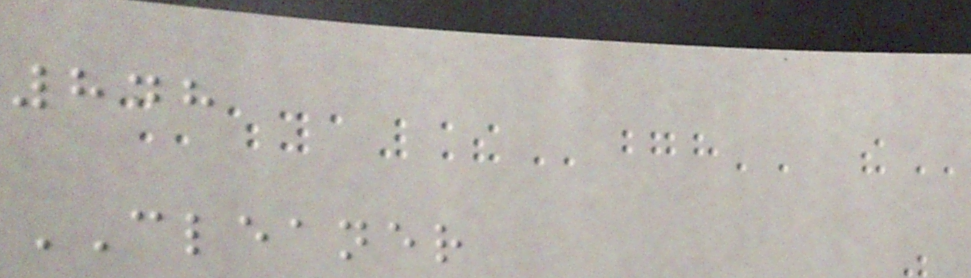848
CLEANER
